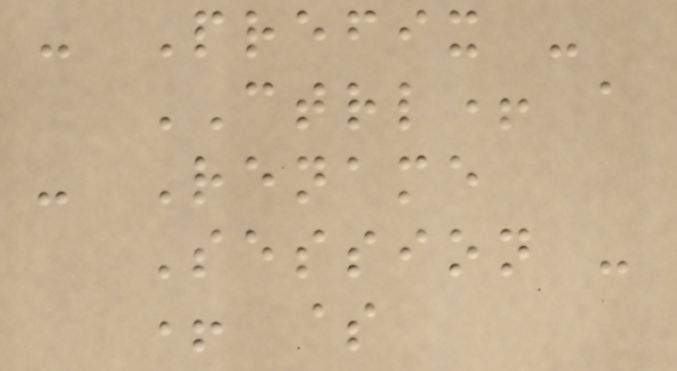- Prefix -
CTRL+ a
- Rename
Session -
+ $
